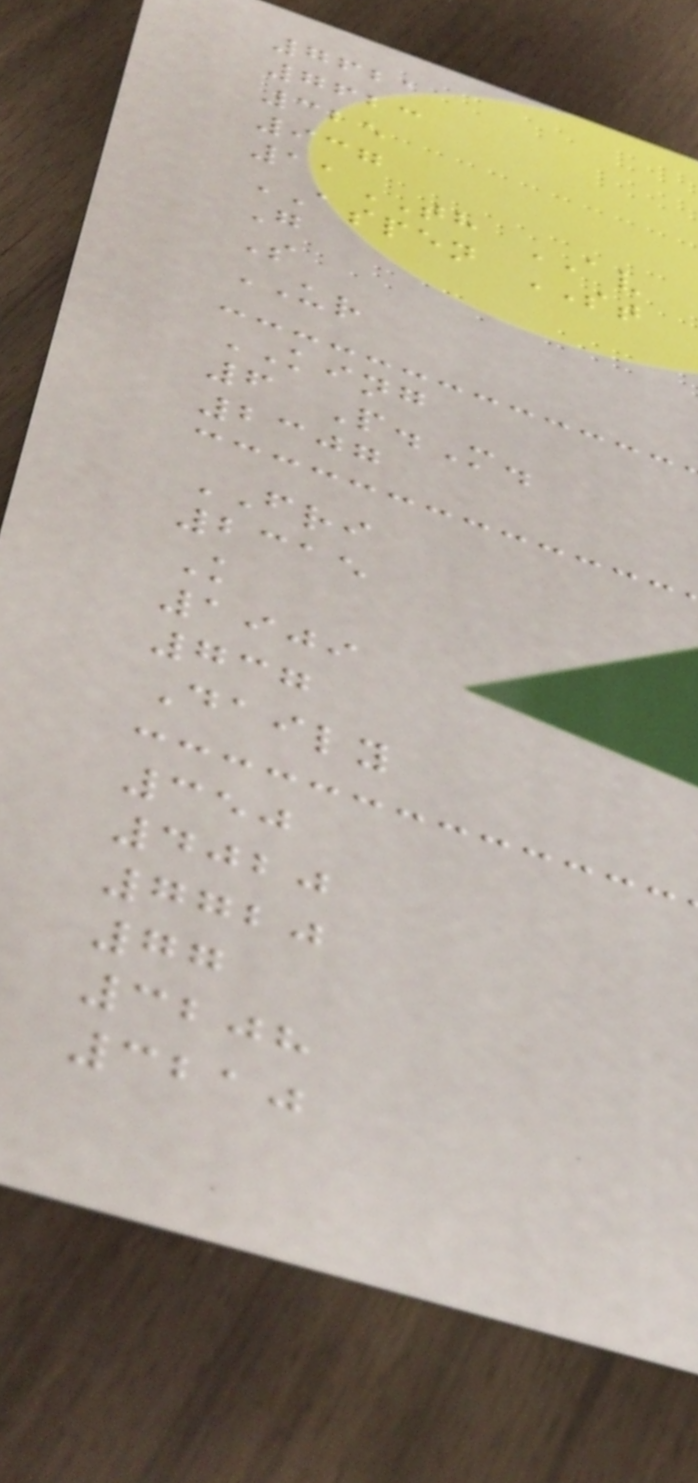7621
7623
325
937
11TH AV
ASPEN ST
G
S
UR
KING
6 P.M.
2307
FRI
2315
K
1909
737
Daily
350
4020
7720
77
3208
3210
